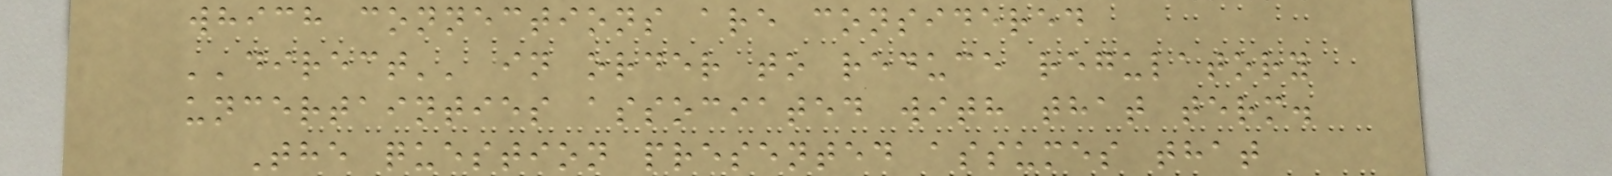which connections are considered
''direct'' in order to reduce regulatory
uncertainties associated with that term.
The question presented assumes that
